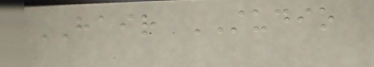HAIR STUDIO
